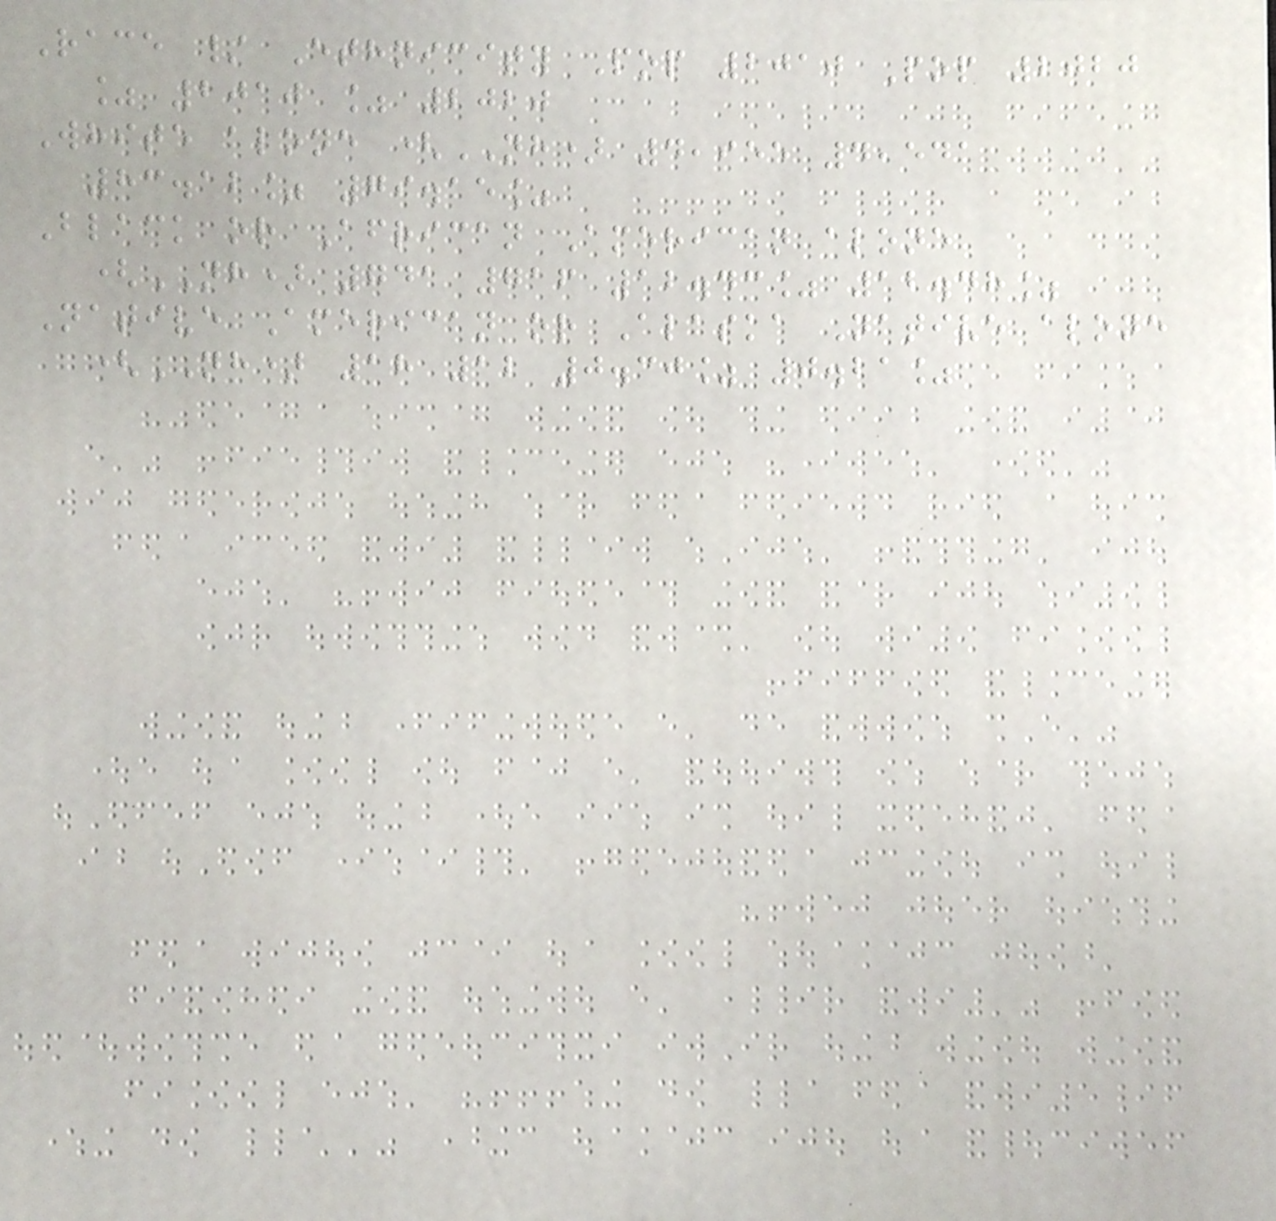Race / Ethnicity Pop 2010 Pop 2020
% 2010 % 2020
White alone (NH) 4,955 4,541
83.12% 79.15%
Black or African American alone
(NH) 741 716 12.43% 12.48%
Native American or Alaska Native alone
(NH) 18 12 0.30% 0.21%
